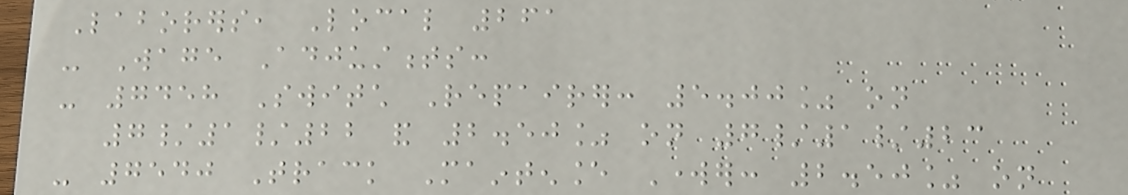Laborers, Local 261
- Wage Adjustments:
- 7458 Switch Repairer: 5.00% on
7/1/22 and 2.50% on 7/1/23
- 7540 Track Maintenance Worker: 2.50% on
